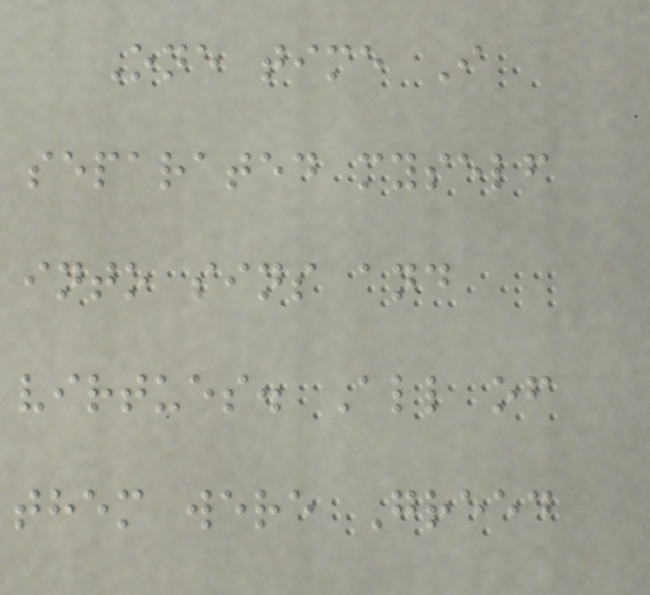One time I
separated myself
into sins and
virtues. All of
them were Greed
